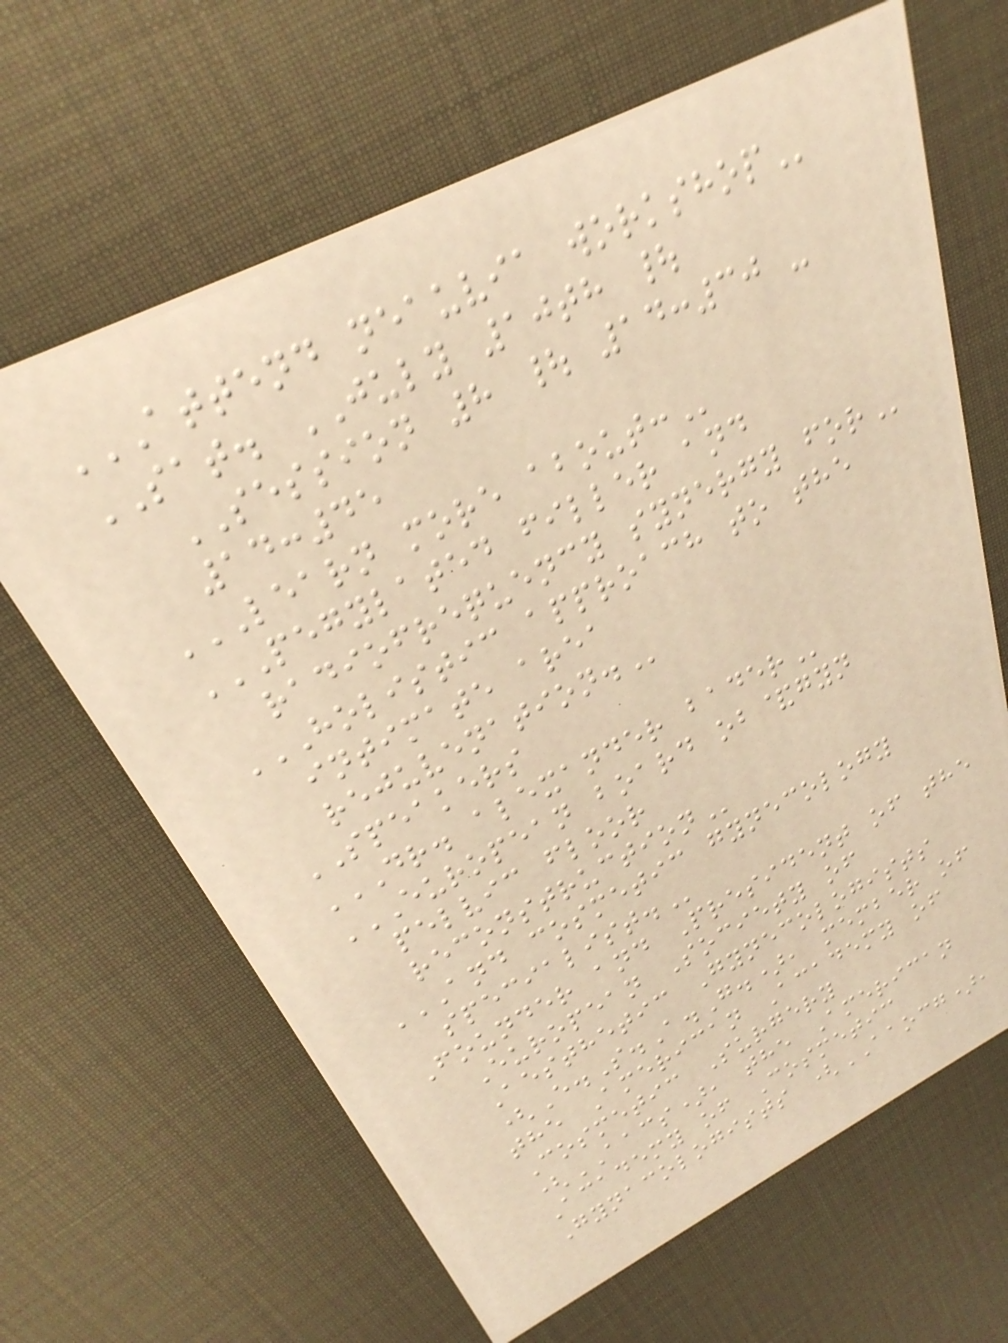ATTEND NEAUVIA WORKSHOP
SAT. JULY 10th |
SESSION 8 | 14:30 -
14:45
LEARN MORE ABOUT:
PEGYLATED FILLER AND
RADIOFREQUENCY SYNERGY FOR
HOLISTIC APPROACH TO THE
INTIMATE AREA
REJUVENATION.
SPEAKERS
DR. ALEXANDER BADER
EUROPEAN BOARD OB&GYN
PELVIC FLOOR
RECONSTRUCTION
AND COSMETIC GYNECOLOGY
SPECIALIST.
Founder and President of the
European Society of
Aesthetic Gynecologists
(E.S.A.G.), member of
the American Academy of
Cosmetic Surgery
(AACS), the American
Academy of Cosmetic
Gynacologists (AAOCG),
